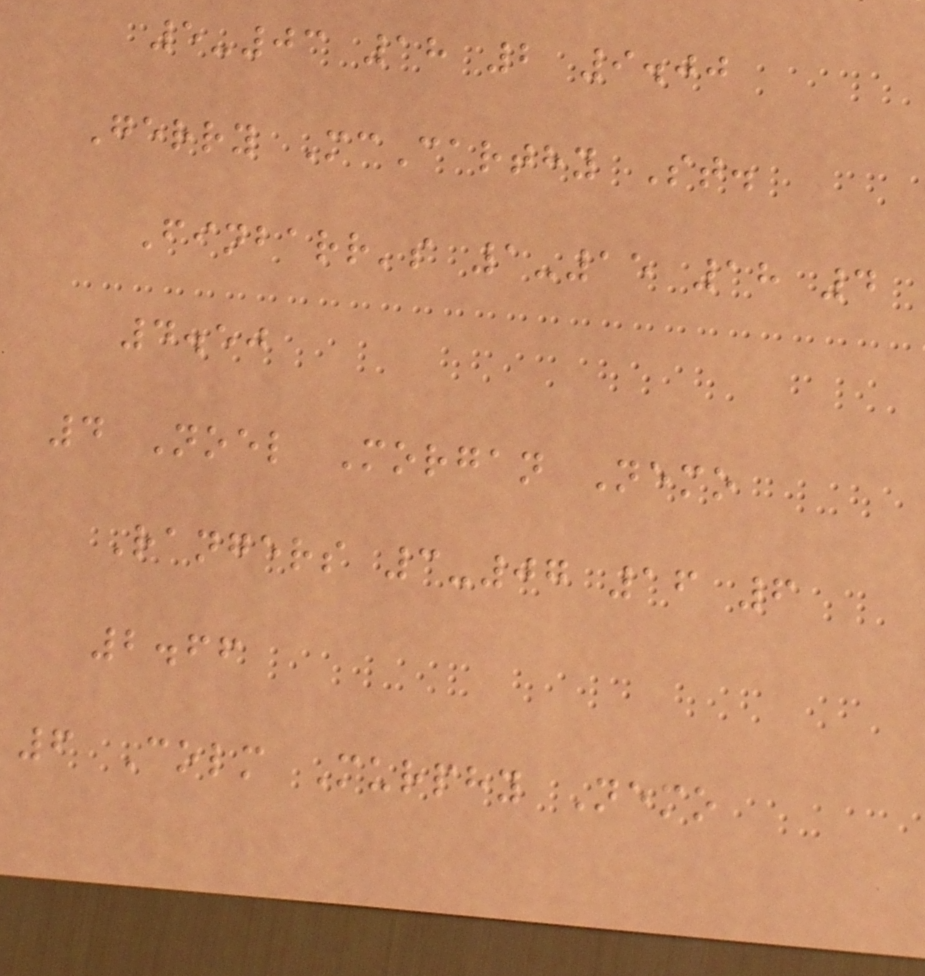5-03 18 2 9.00
Gerry McCarthy St.
Finbarr's 1-15 18 4
4.50
4 Noel Morgan Nemo
Rangers 3-07 16 6
2.66
6 Colm Murphy Nemo
